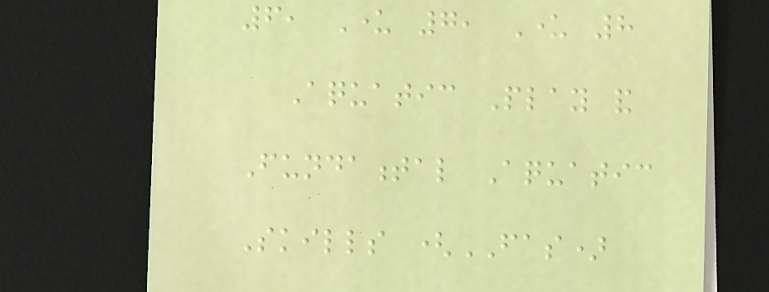6, Under 7, Under 8
Aquatic Play and
Fundamental Aquatic
Skills (FAS)
